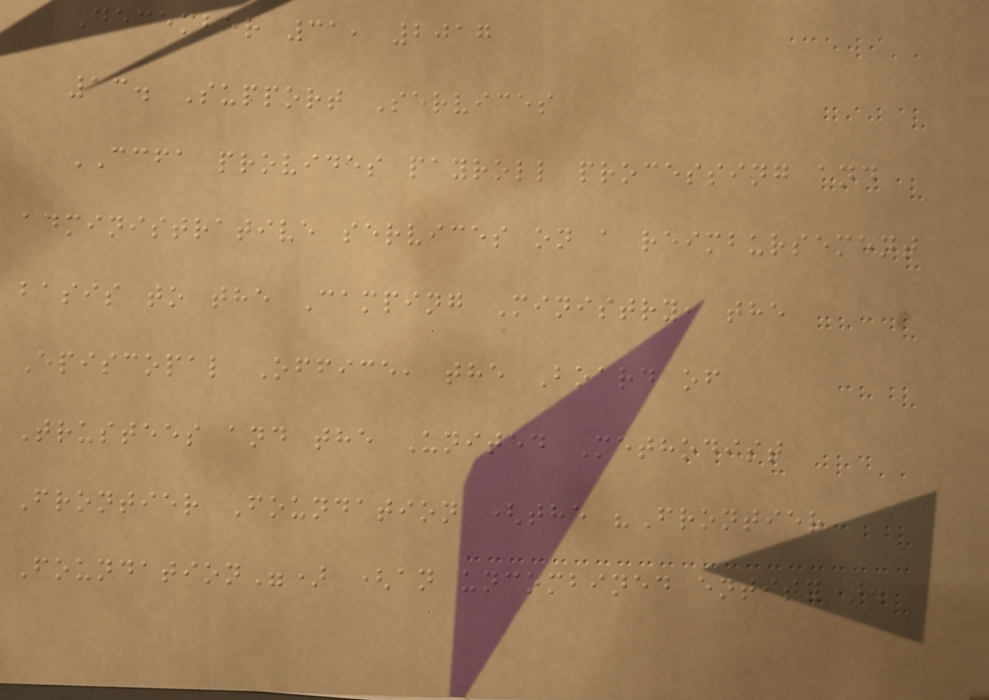December 31, 2017
13. Support Services
CCFA provides payroll processing and
administrative services on a reimbursement
basis to the Camping Ministry, the
Episcopal Office, the Board of
Trustees and the United Methodist
Frontier Foundation (the "Frontier
Foundation") (an uncombined entity).
